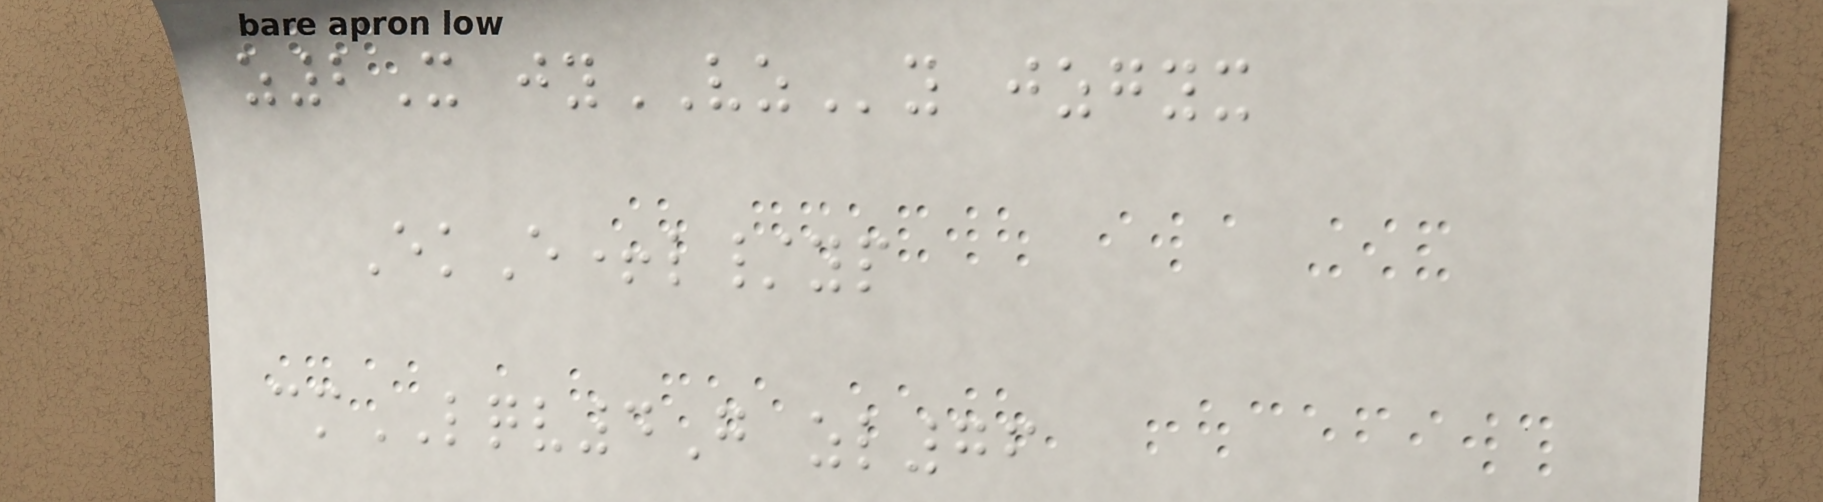z2X jyVZy jzgyx
EkE+l/yp
cmLQV4G zl76
